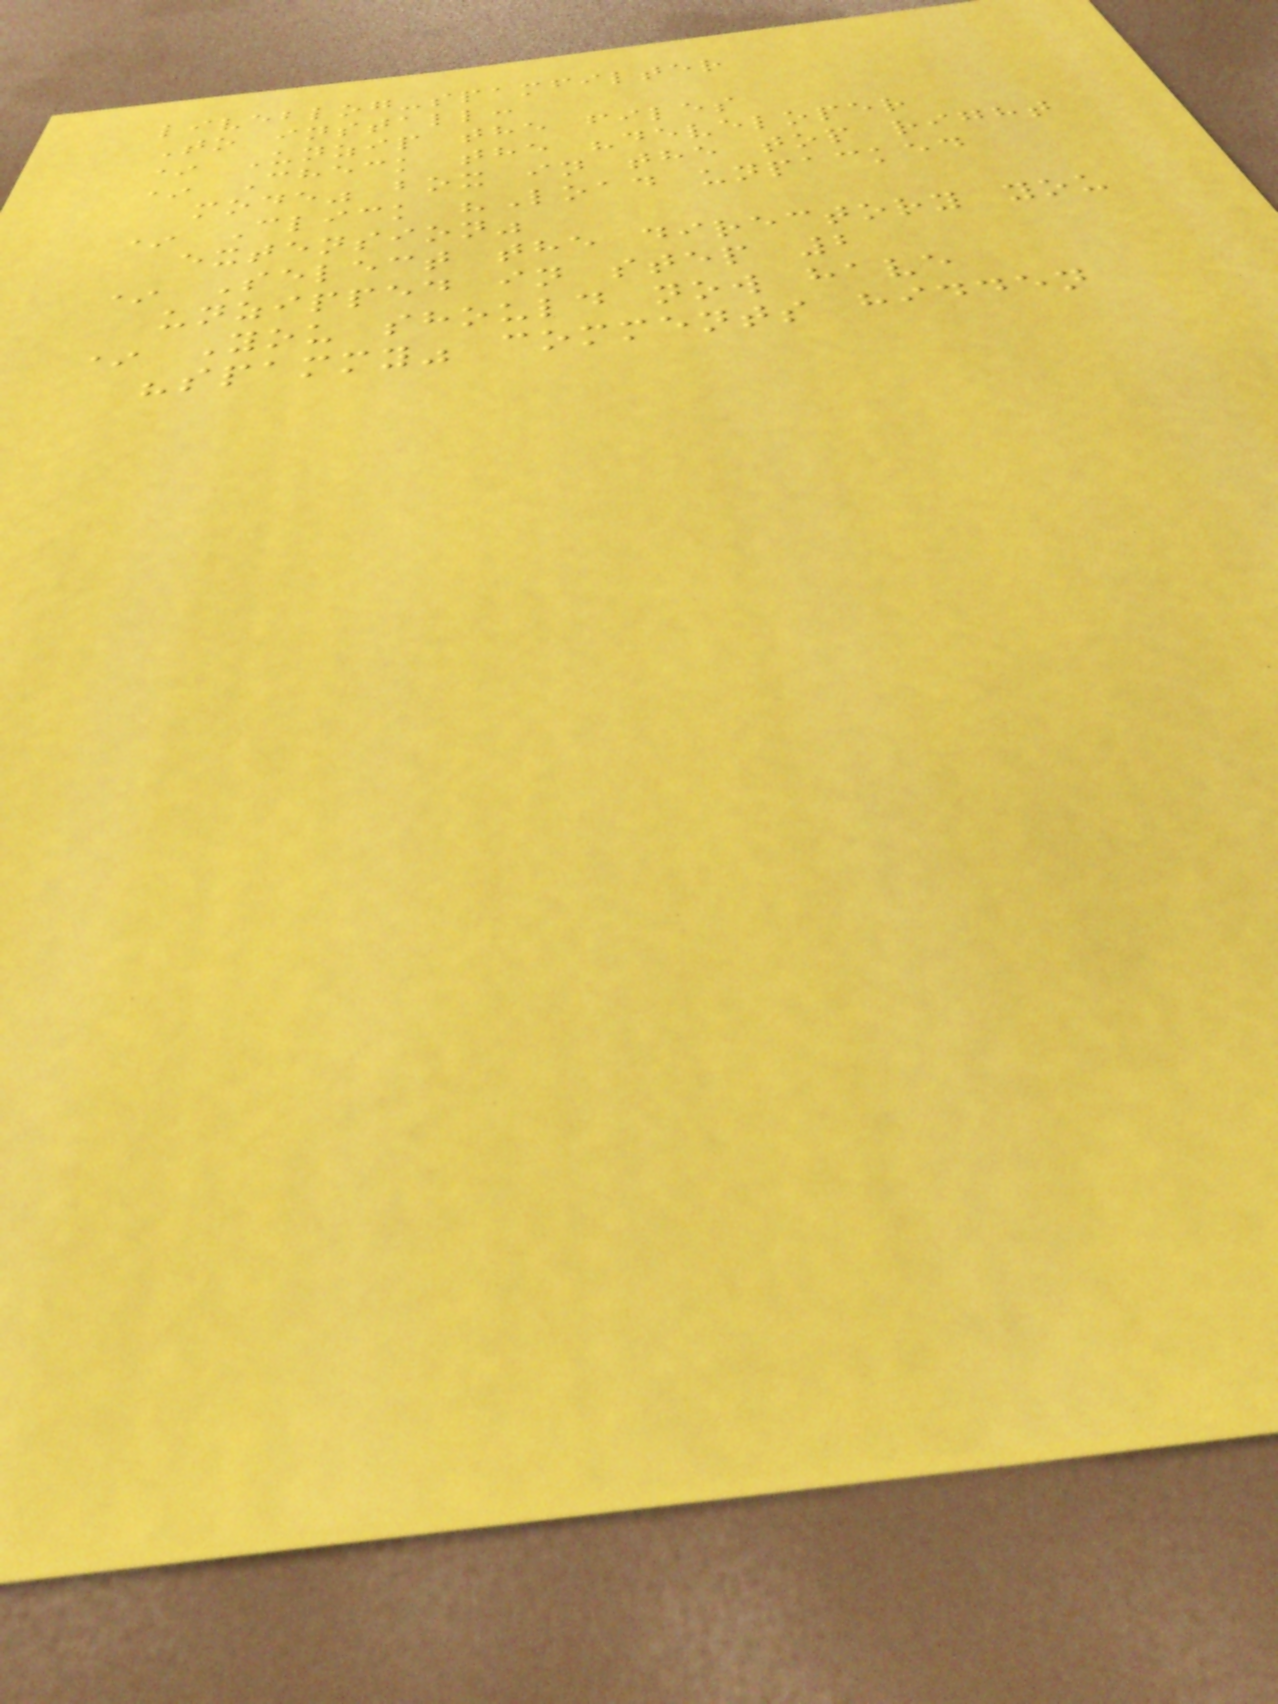liveblog-spamfilter
To install:
* Unzip the files
* Check the "developer
mode" box in the top right
* Click "Load unpacked
extension"
* Select the directory you
unzipped in step 2
* You should now have
"spammy" comments hidden
